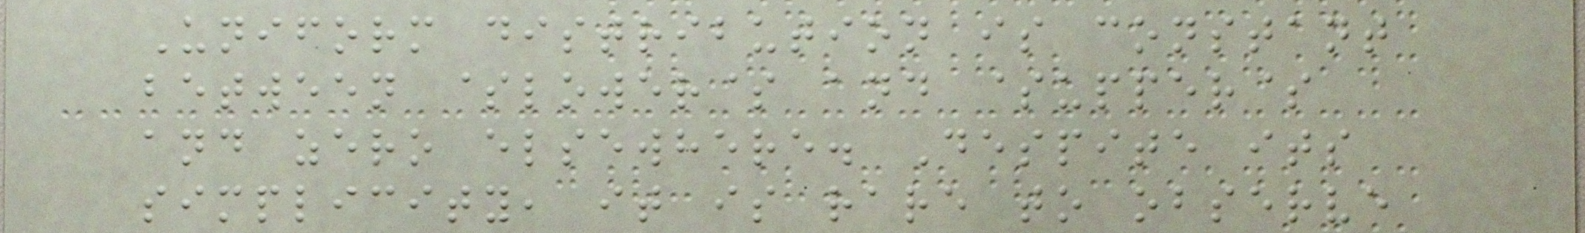Uniform distribution is constant
between $lower$ and $upper$
and zero elsewhere. Despite its
simplicity, it is rare to observe
